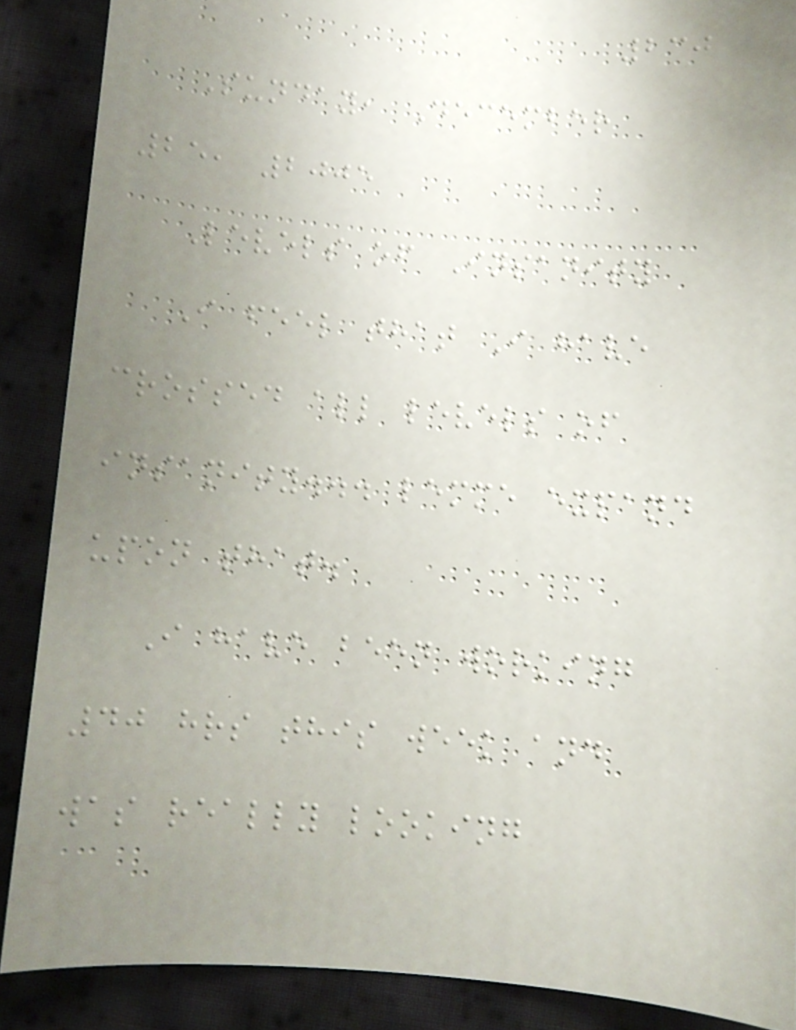230
Sunday, December
25, 2005
Levels of Insanity
I feel that I have
crossed all levels of
insanity... lemme expand
upon that.
I have been working
40 hrs this week and
was really looking
